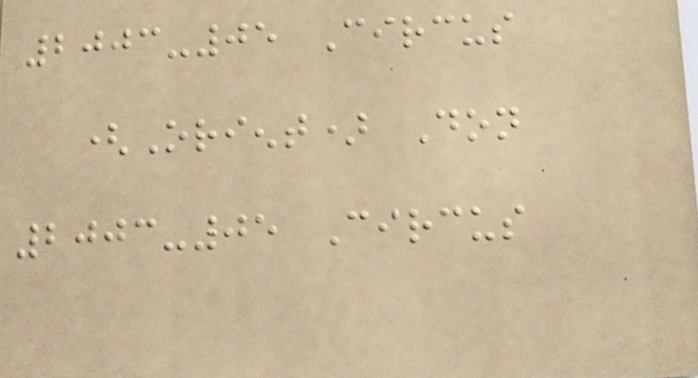2003-05 Circus
(Orient) Don
2003-05 Circus
